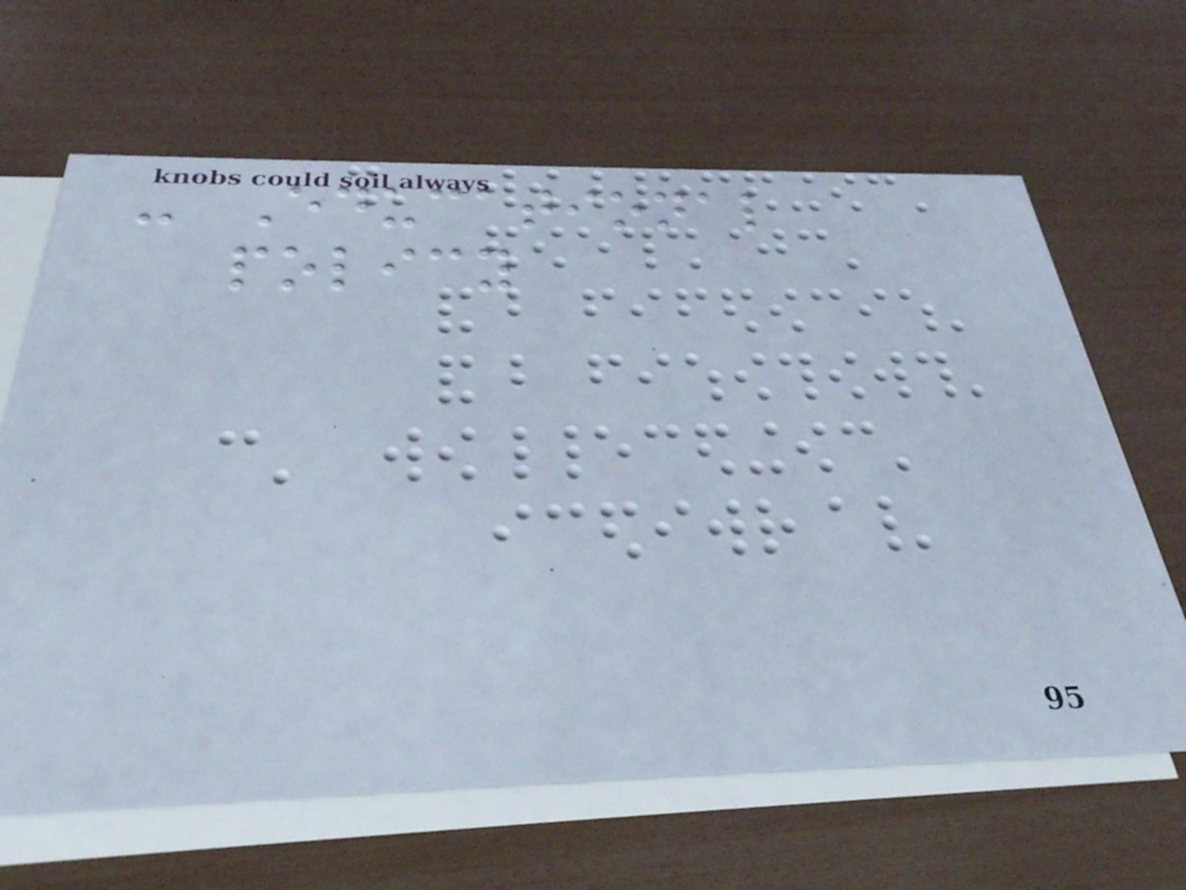- Educational
policy
